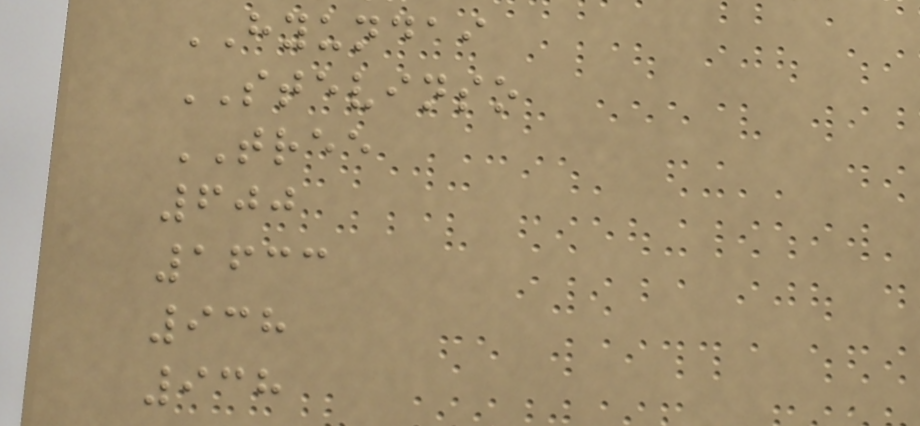HYUNDAI
STEVINSO
TREE
600
1633
938
938
